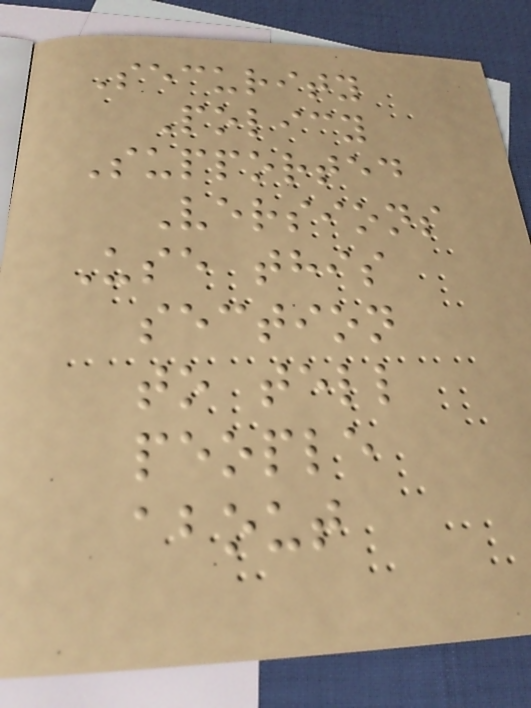Security
Policy
Supported
Versions
Use this
section
to tell
people
about
